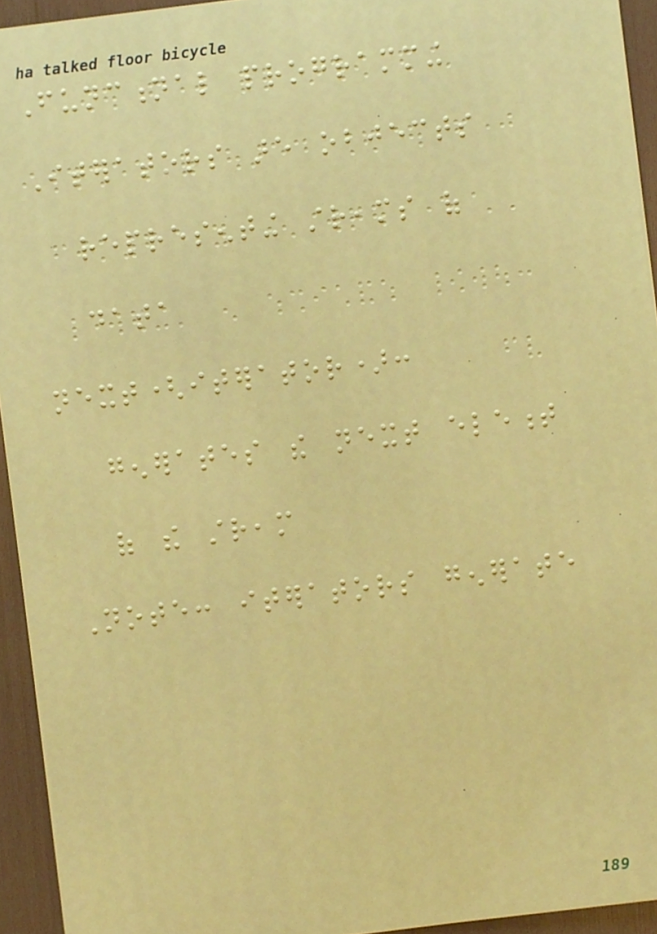Functional programming
Iterators are objects
representing streams of
data
next(iterator):
generates the next element
of the stream
Note: iterators generate
